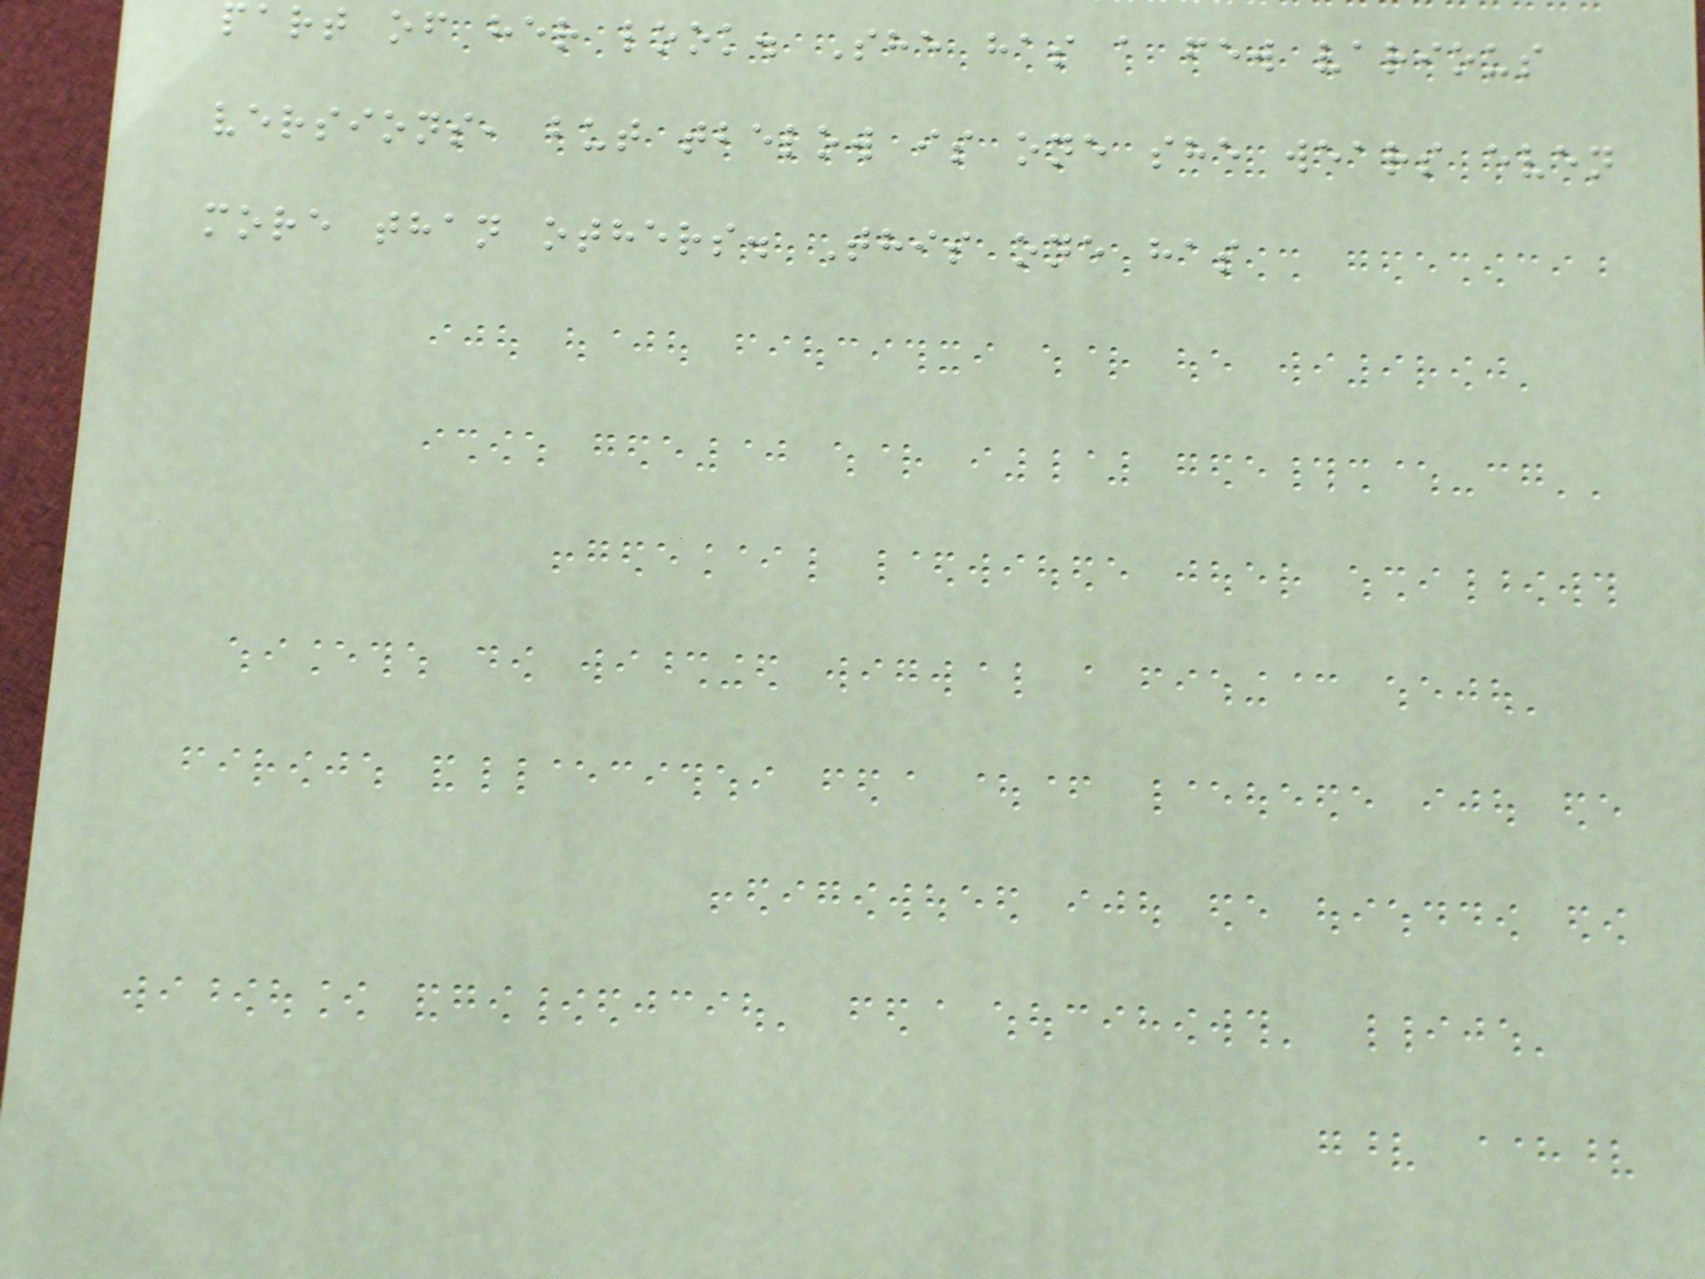part of her look. She has a few various
versions, but tbelow is one she wears even
more than others. This one has
